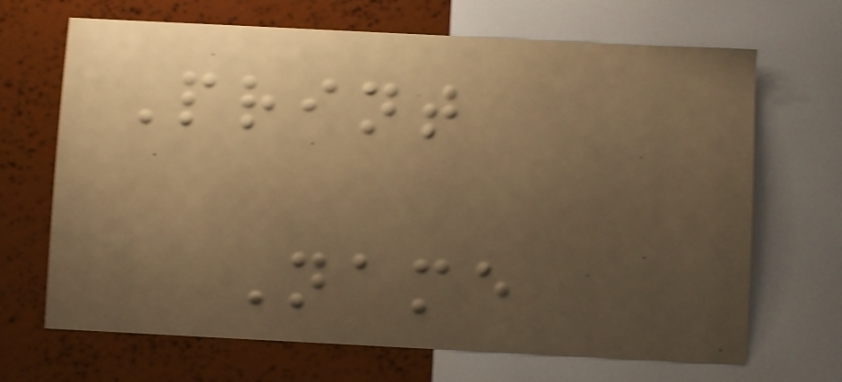Print
Name
